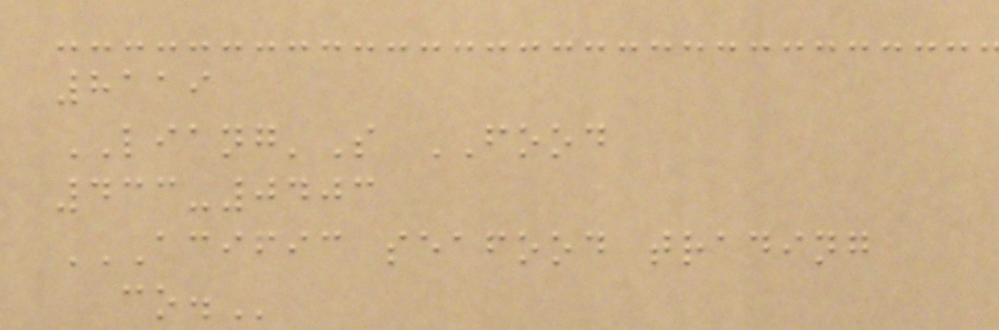8119
LIANG'S FOOD
433-0403
ACIFIC SEAFOOD TRADING
CO.
